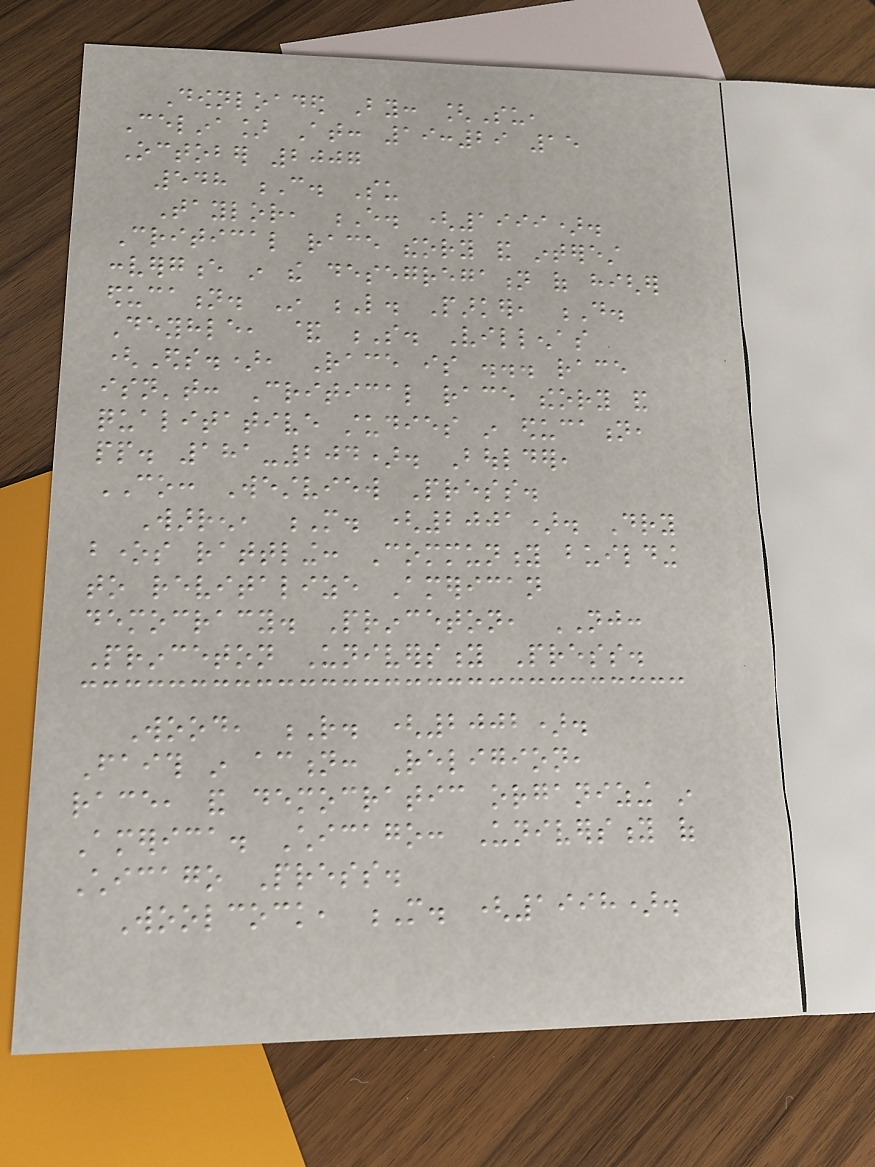Downloaded By: [Su,
Celina] At: 19:29 15
October 2007
548 C. Su
Taylor, E. (1999).
Critical race theory and interest
convergence in the desegregation of higher
education. In L. Parker, D.
Deyhle, & S. Villenas
(Eds.), Race is ... race
isn't: Critical race theory and
qualitative studies in education,
pp. 181-204). Boulder,
CO: Westview Press.
Warren, M. (2001). Dry
bones rattling: Community building
to revitalize American
democracy. Princeton, NJ:
Princeton University Press.
Wood, R. (2002).
Faith in action: Religion,
race, and democratic organizing in
America. Chicago: University of
Chicago Press.
Woolcock, M. (1998).
